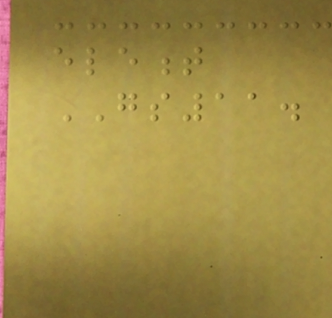element
GS11.
